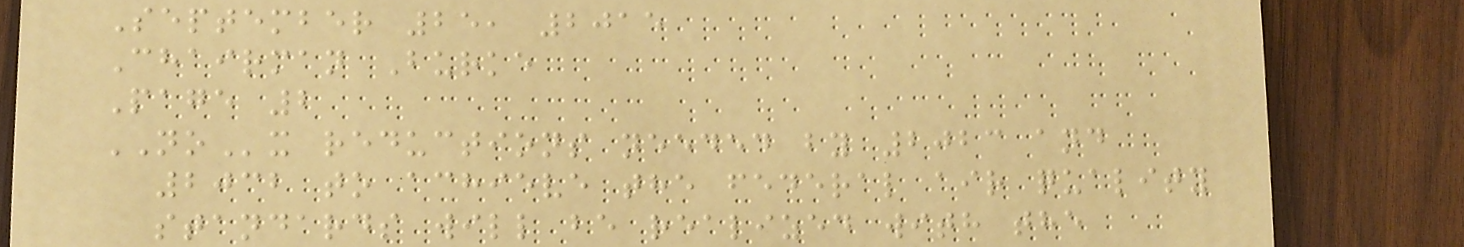September 25, 2015
Chairman Burke
Page 2
NOx reductions needed by 2023 and
2032 to achieve the federal air quality
standards will be realized with the
